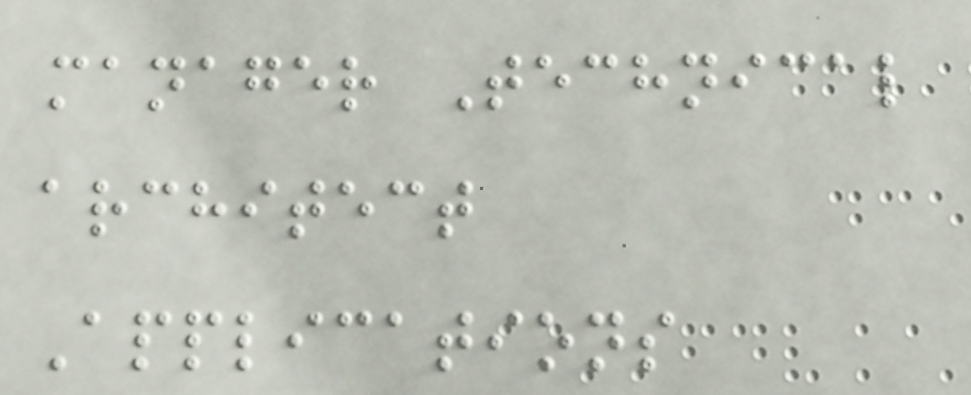manager Technical
architect
Applications
